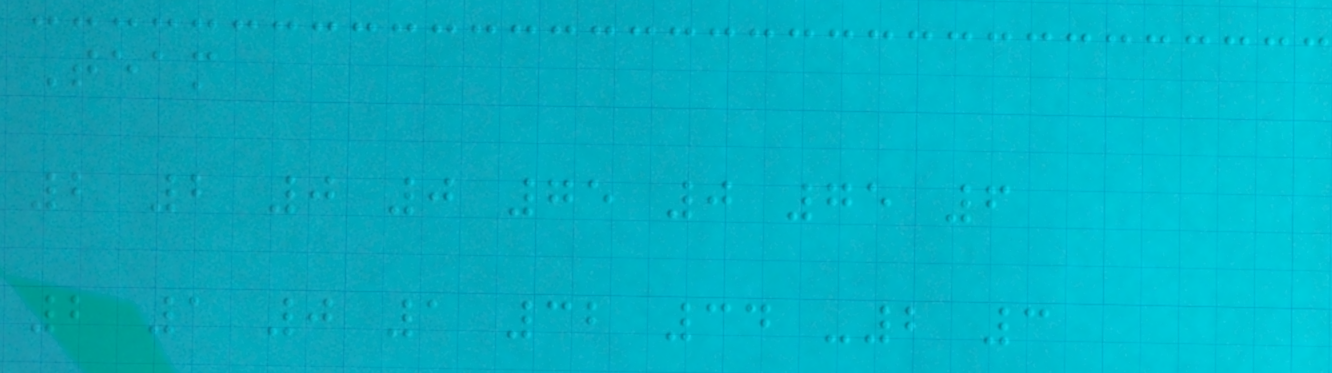Team
2 2 0 0 75 0 75 6
2 1 0 1 32 34 -2 3
